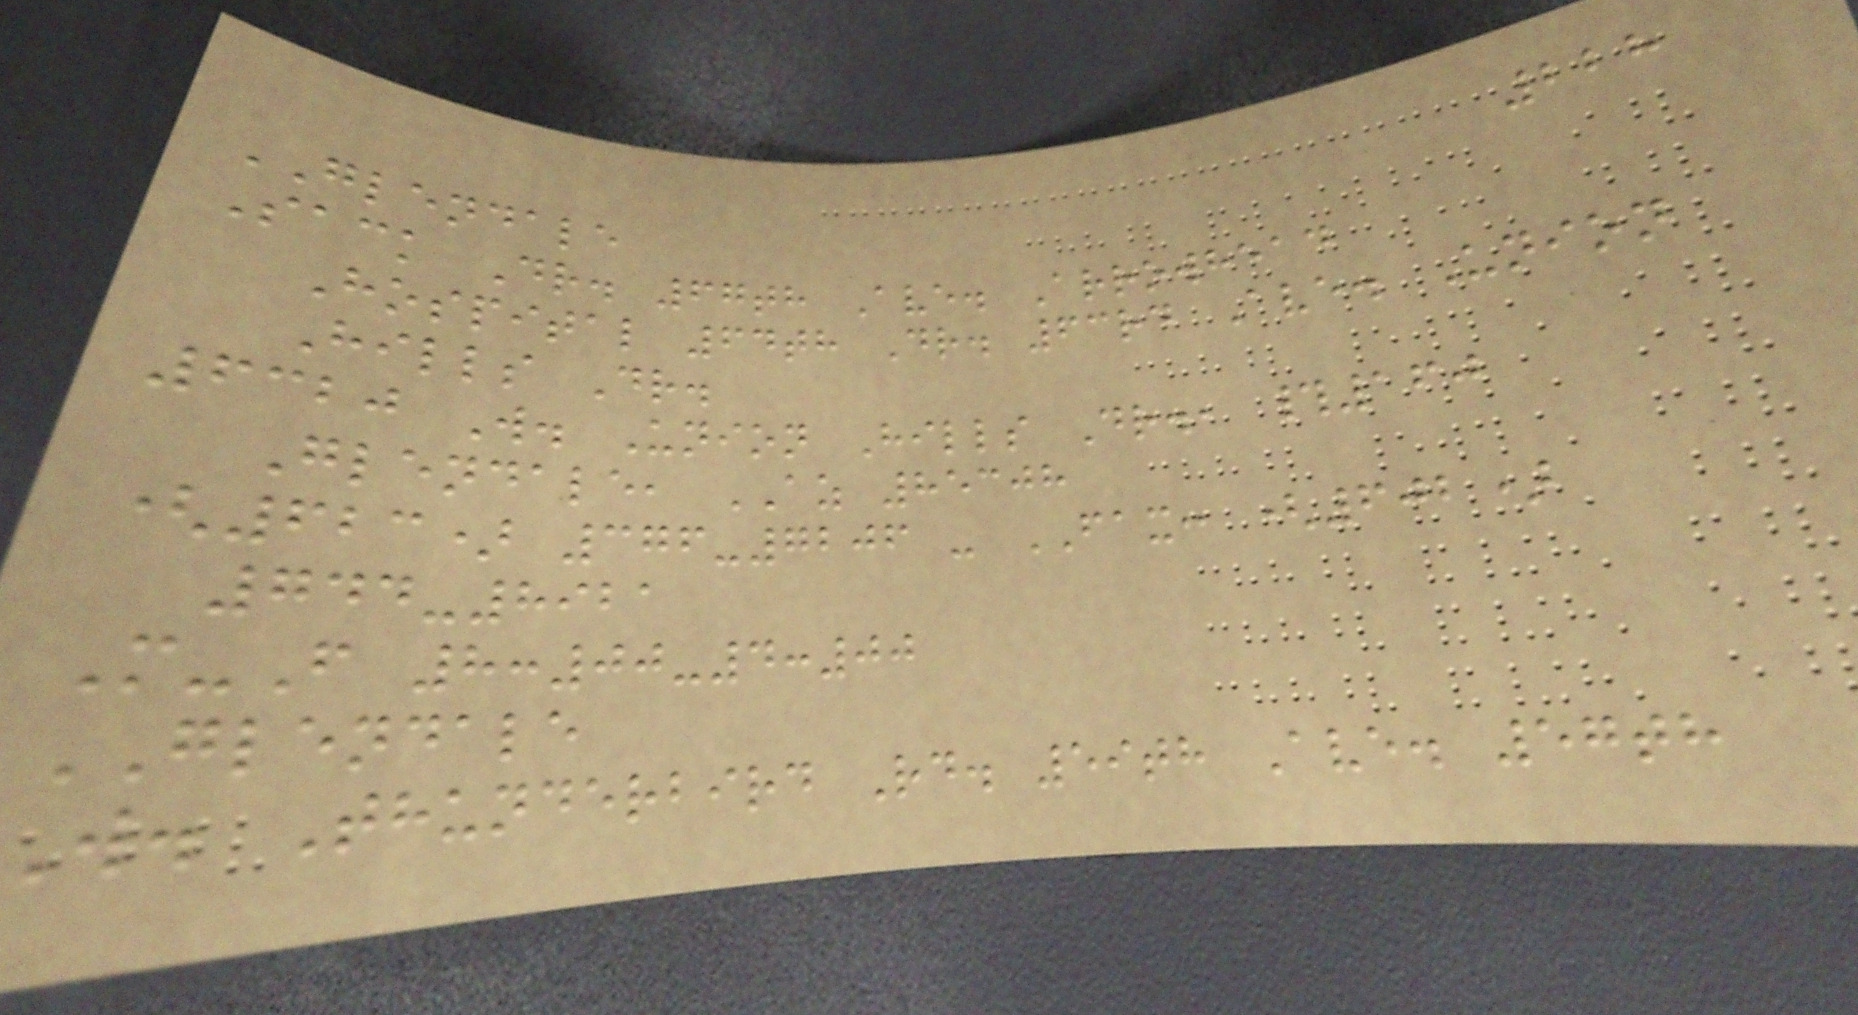228
GLENDALE
Sack Dr. 67th Ave. Arrowhead
Hospital 64th Dr. 63rd Ave. Union
Hills Dr.
6320 W. Union Hills Dr., #160
Glendale, AZ 85308
(623) 376-7206 - FAX: (602)
744-8921
M-F 8:00-4:00
GLENDALE
W. Thunderbird Rd. 59th Ave. 57th
